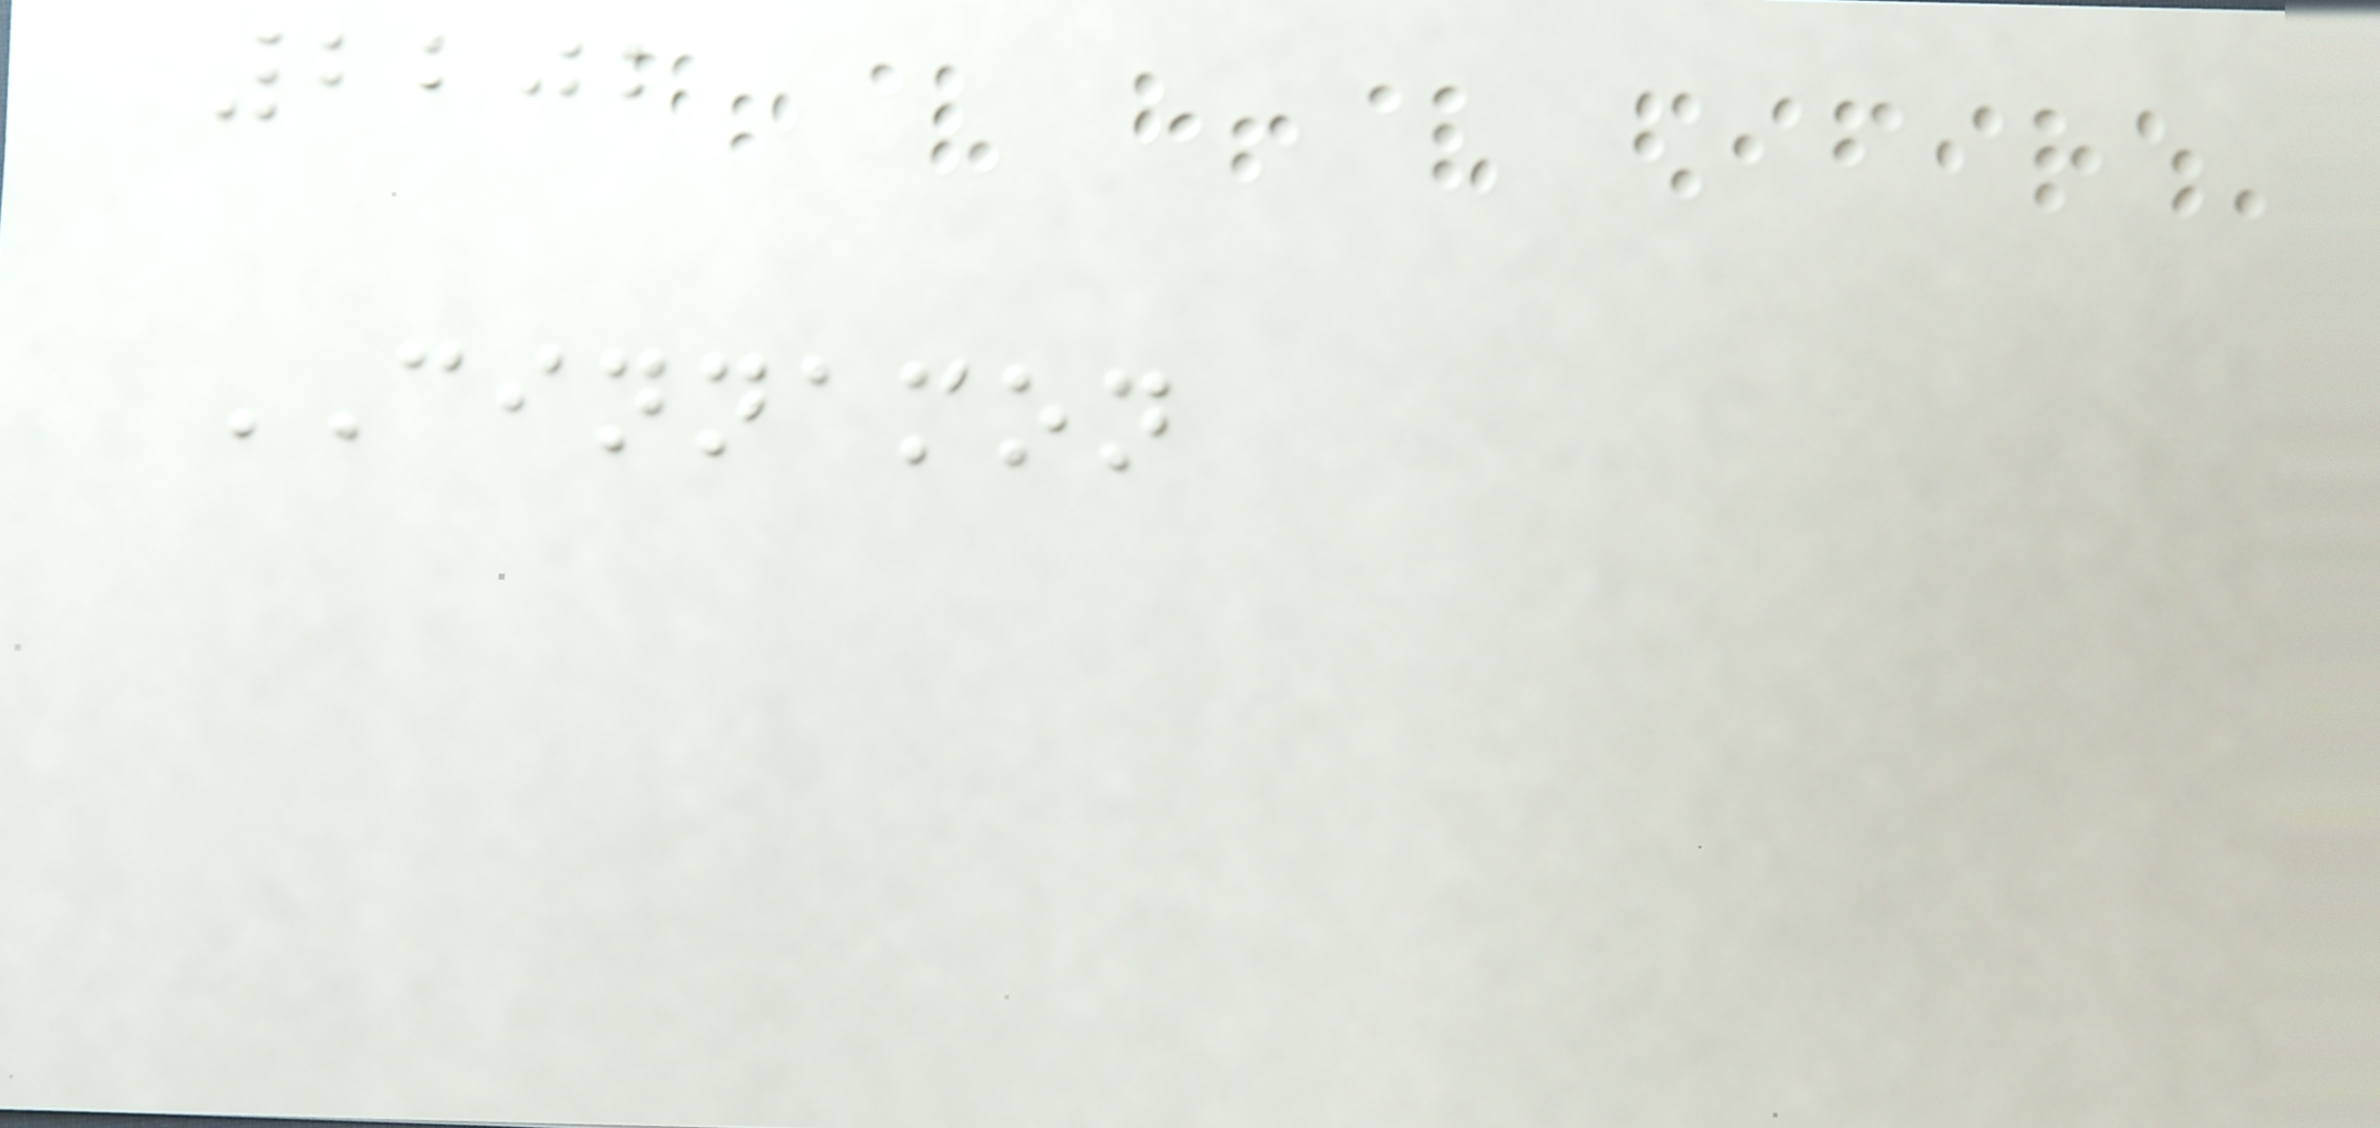2202
CINNAMON
